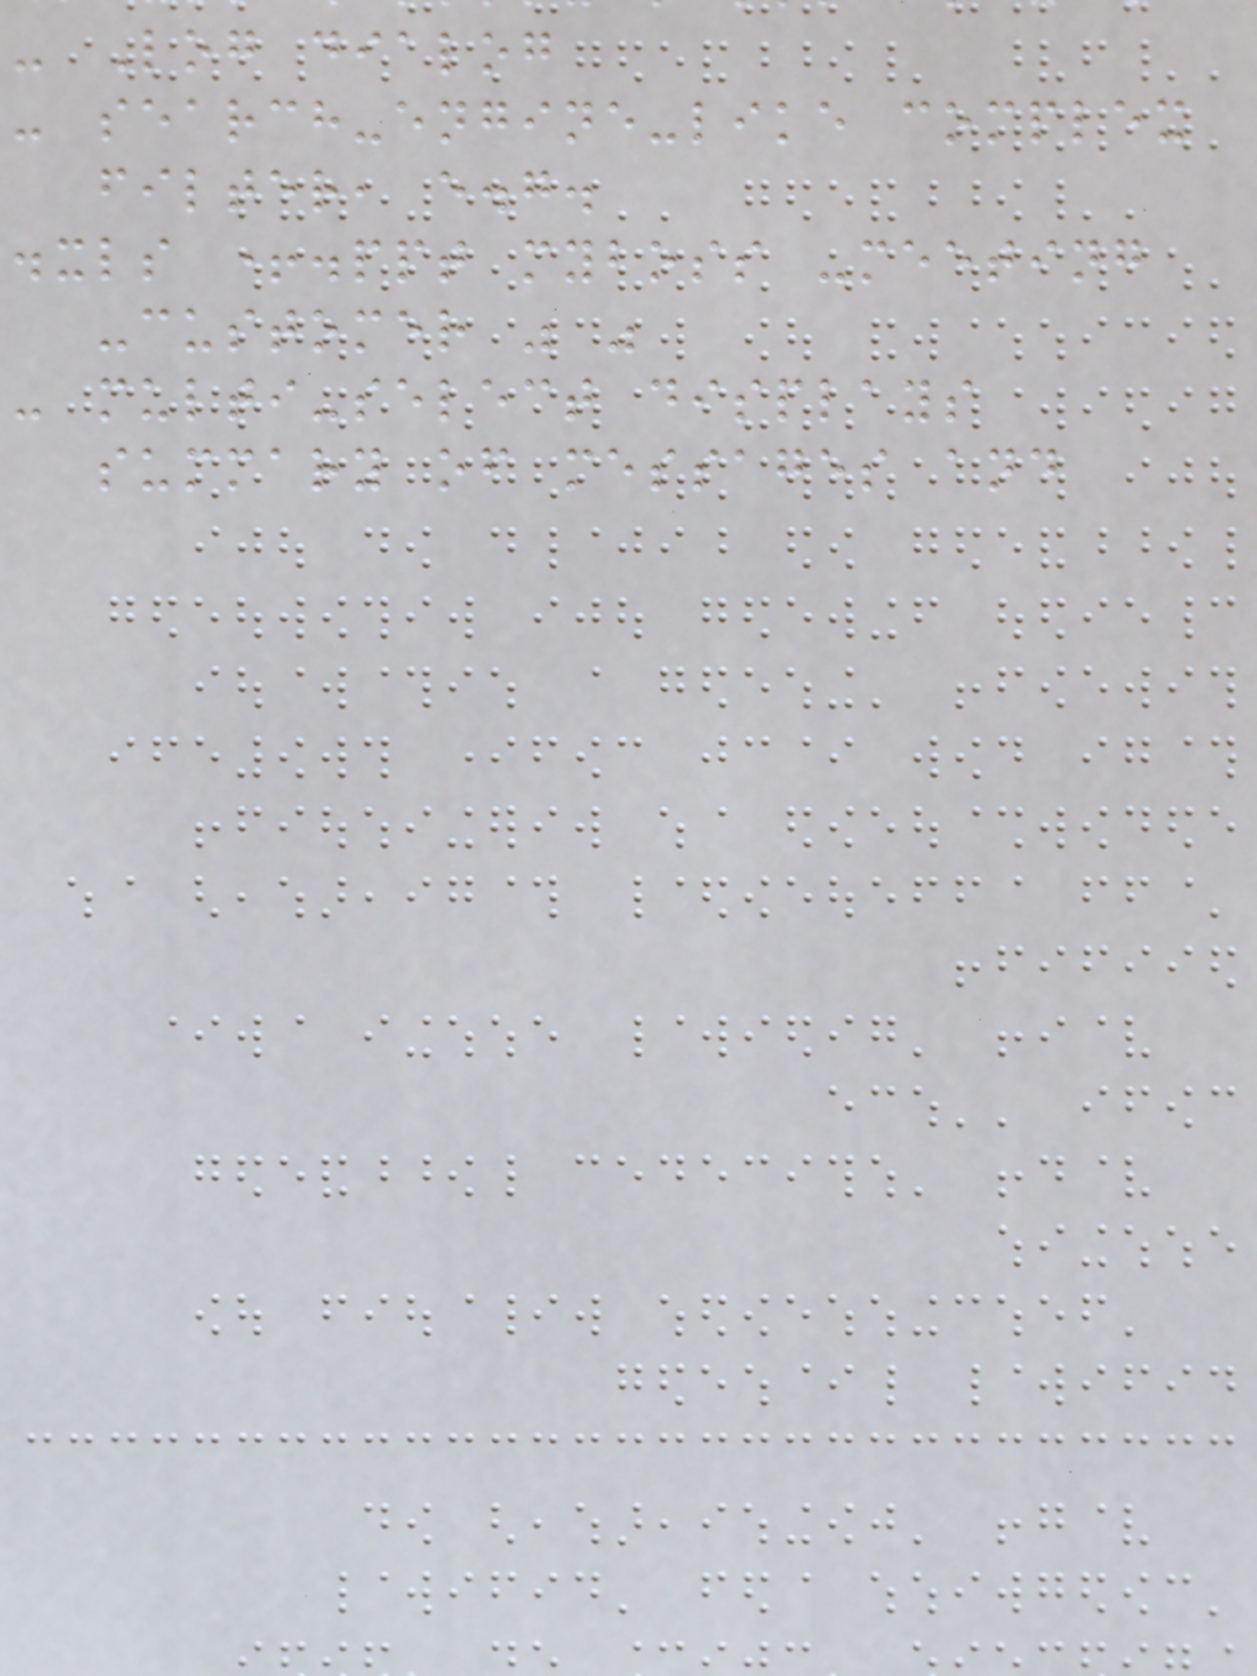- Log dialog
- search-engine-like complex
filter, e.g.
.xls +.ppt myboss -meeting
-customer " "
- multi-select displays
summary of messages and
